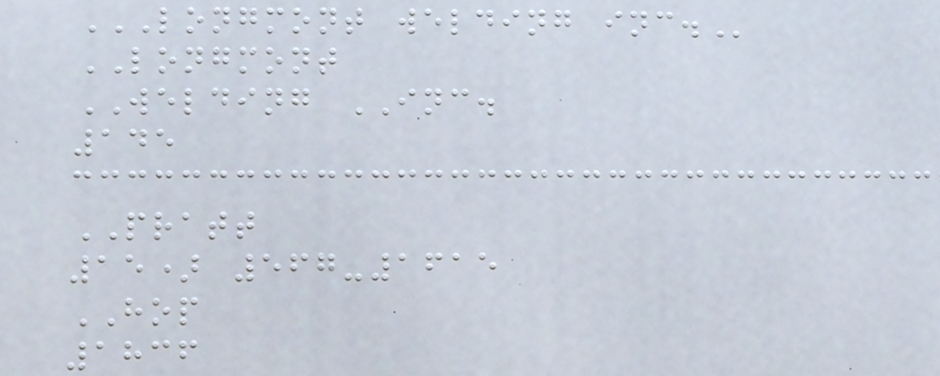LONGMONT WELDING INC.
LONGMONT
WELDING INC.
145
PRATT
15) 567-1615
HOP
1836
